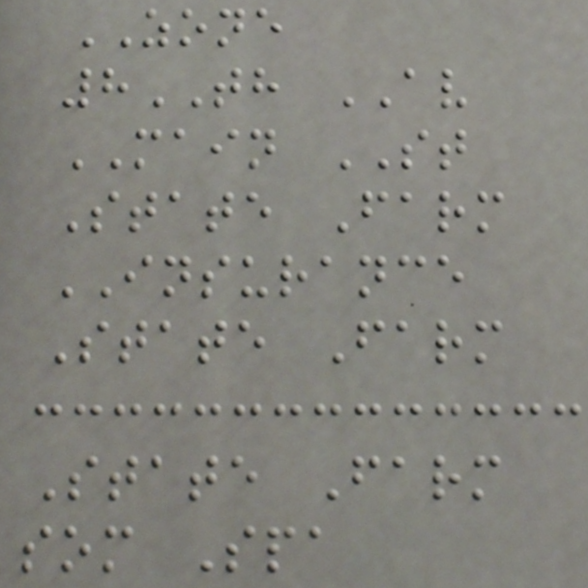ZONE
8TH AV
MAIN ST
State Farm
INSURANCE
State Farm
State Farm
som Spa
